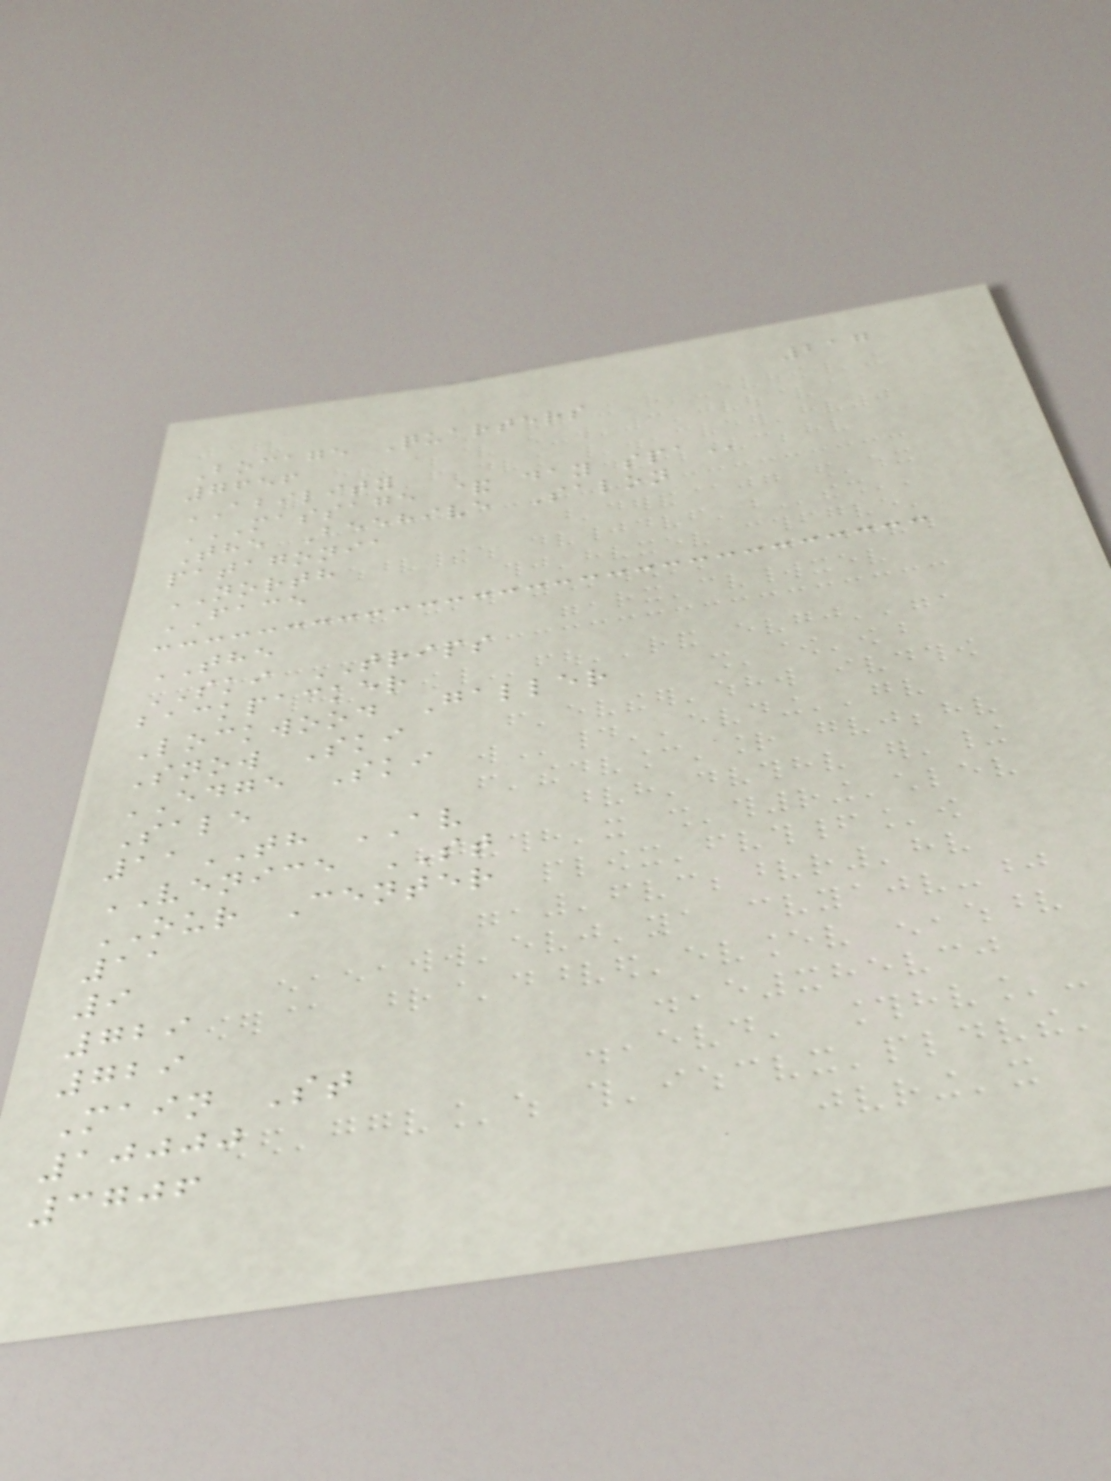217
Bocage Quarters
7656
ABILITY
MASSAGE & DAY SPA
The Beehive Salon
patagonia
NORTH
FACE
THE
SKI TRIPS
backpacker
Lockwood Galler
Snow Ski
EDGE Ski
Sale
11TH AV
VENICE ST
OUR Center
11
9
729
729
Main St
10000
3706
